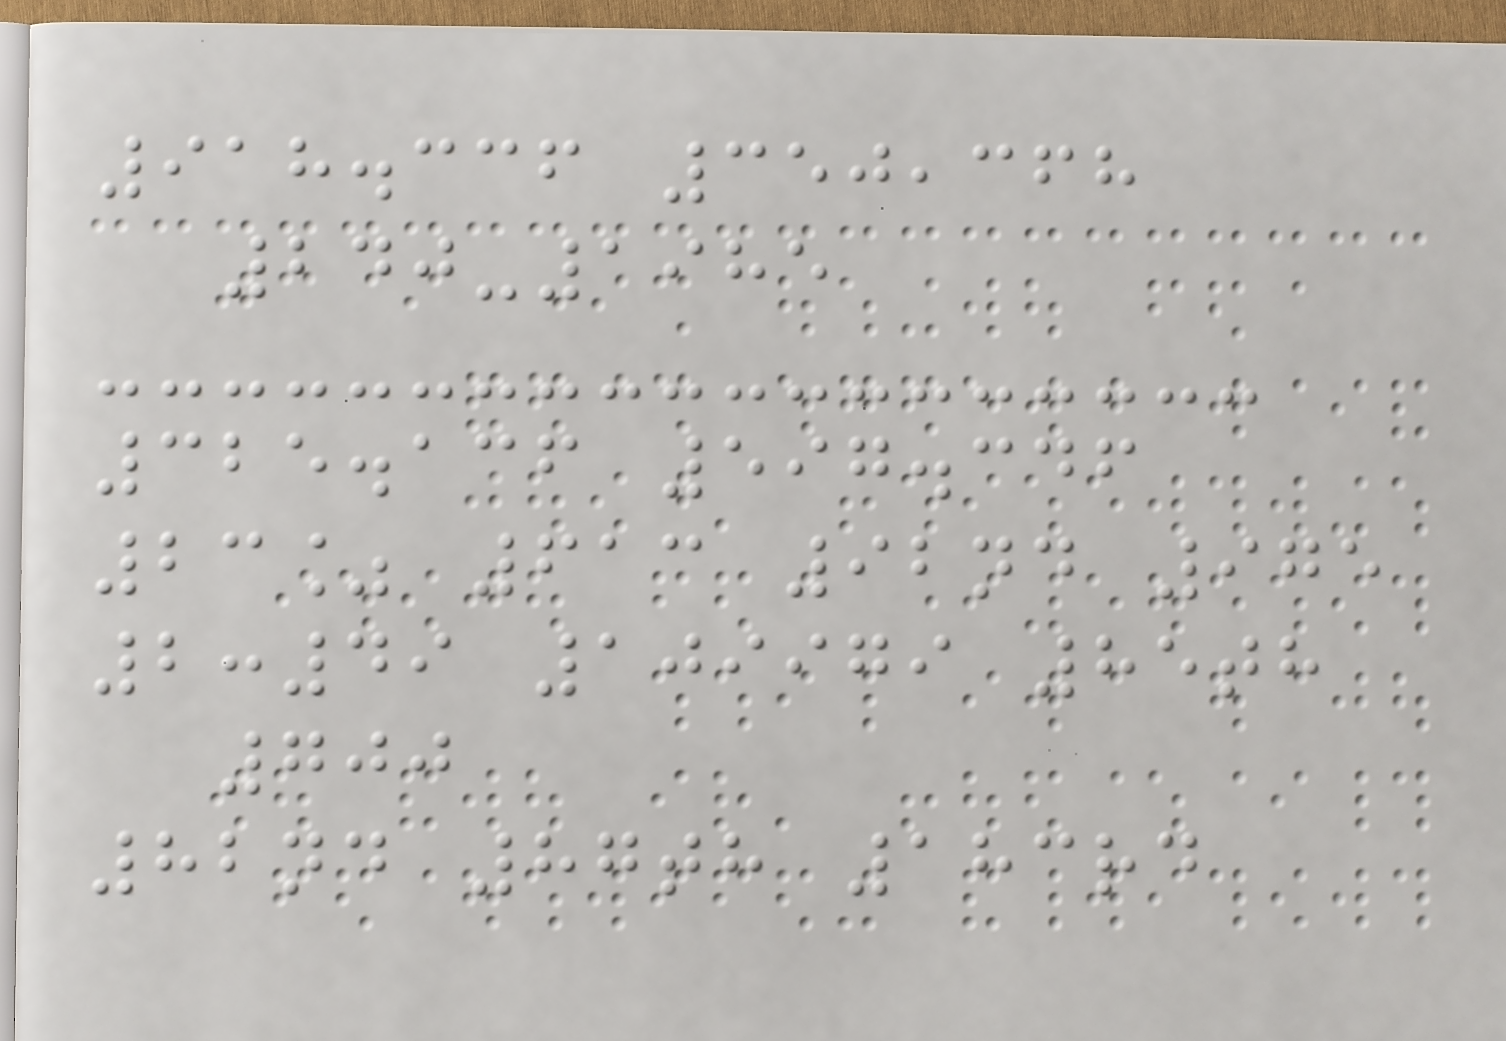918.336 350,368
240-1985
325.136 597.346
23% 613 92nd 975
2:49 109979 85th
700
82nd 87th 183rd
